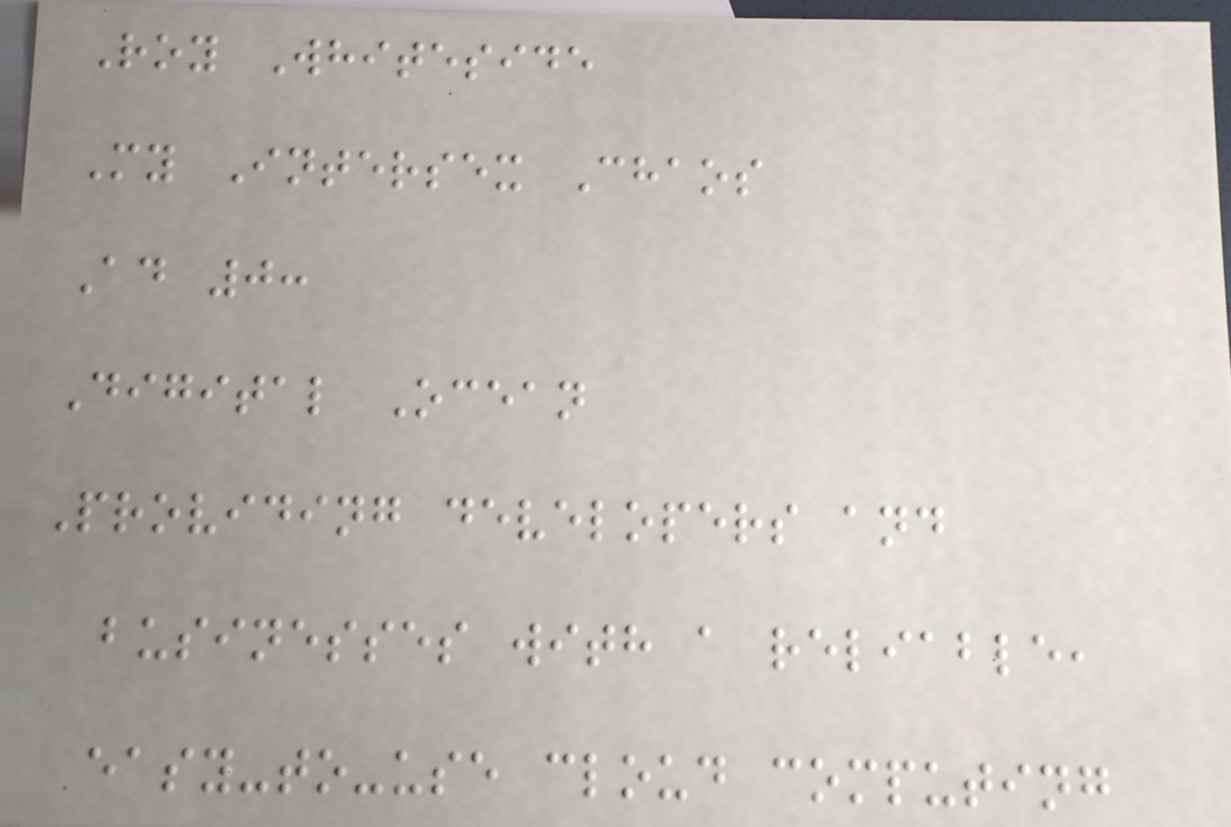Roy Whiteside
My Intersex Chaos
Ad 0:
Digital Ocean
Providing developers and
businesses with a reliable,
easy-to-use cloud computing
